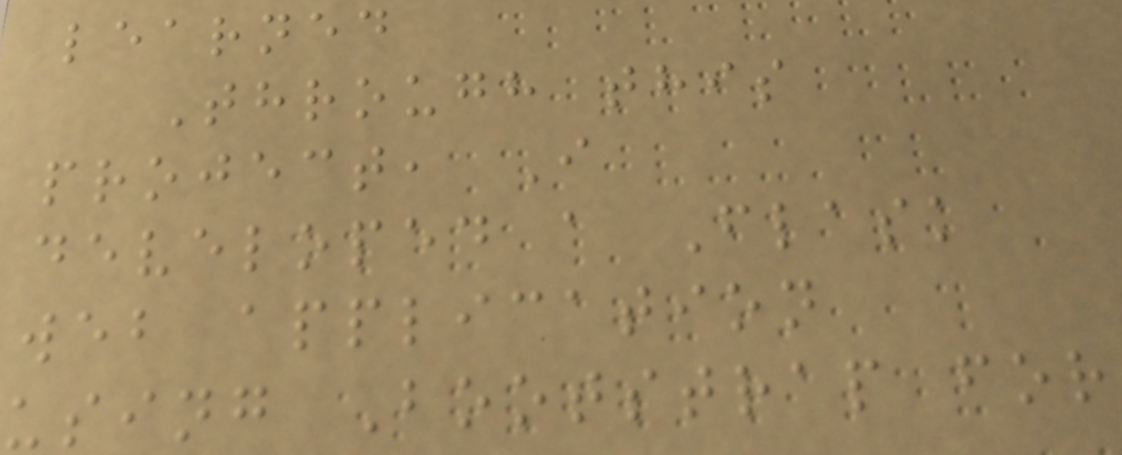learned
Through this
project, I
developed a Flask
web application
using Bootstrap for
